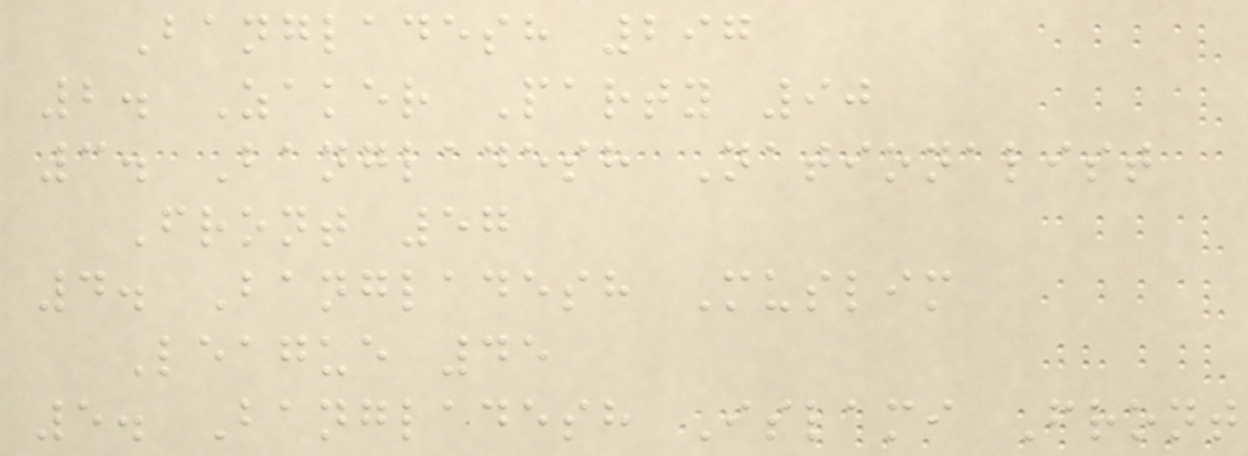Bangladesh 297
2. Zaker Party 90
3. Bangladesh Nationalist
Front 57
4. Bangladesh Muslim
League 45
5. Bangladesh Islami Front
